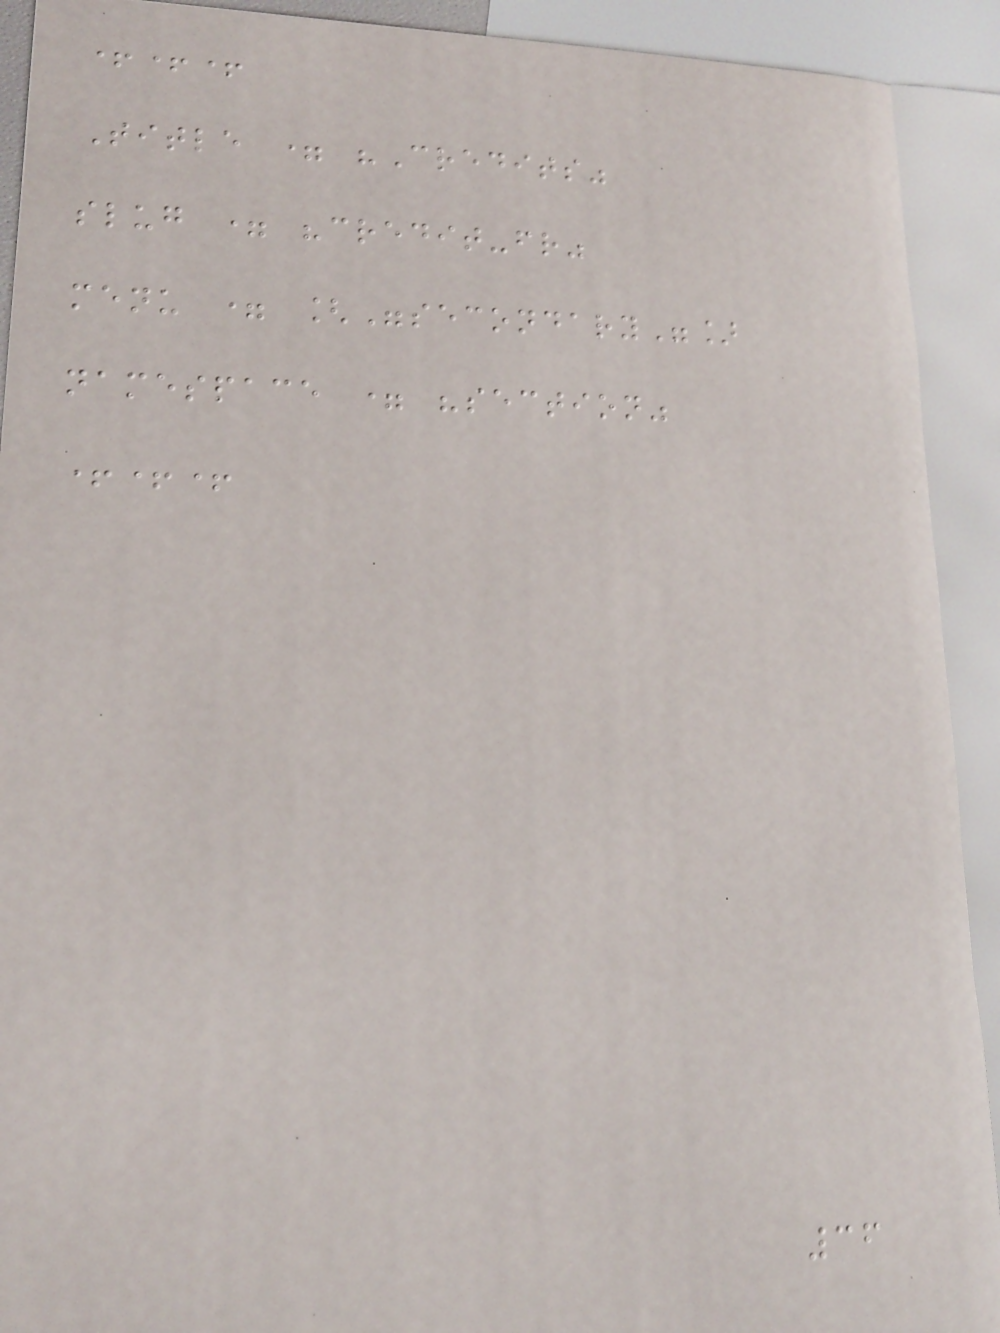+++
Title = "Credits"
slug = "credit-fr"
menu = ["secondary"]
namespace = "section"
+++
36
